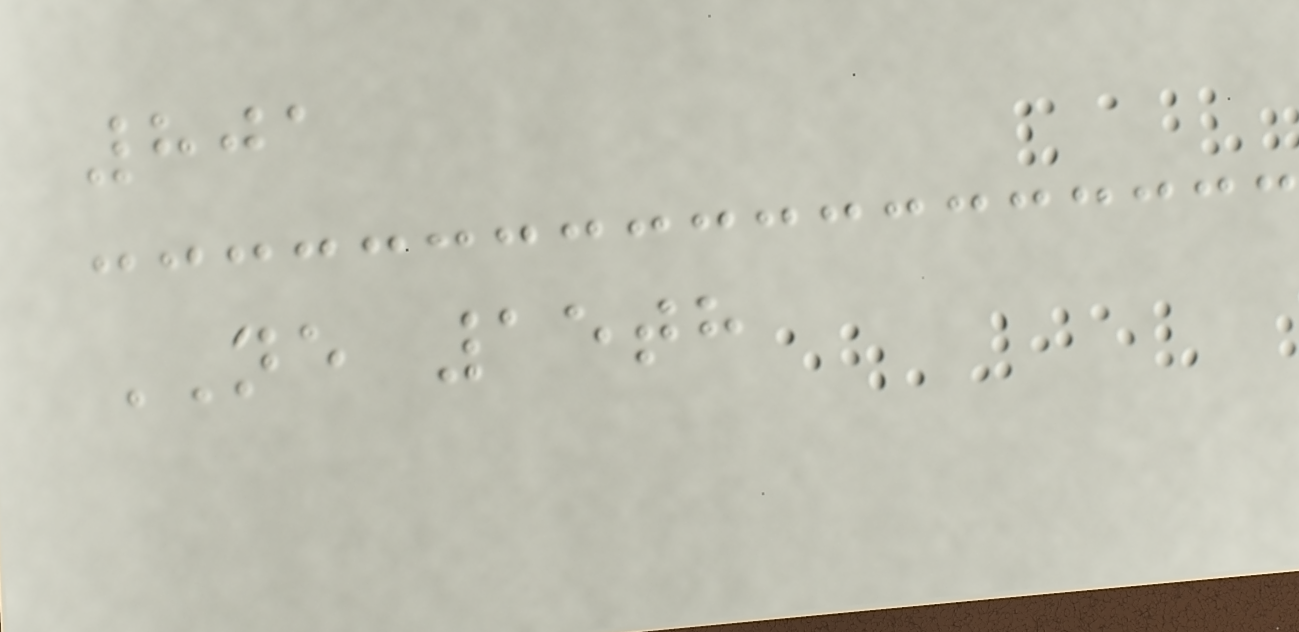801
NE 15th
